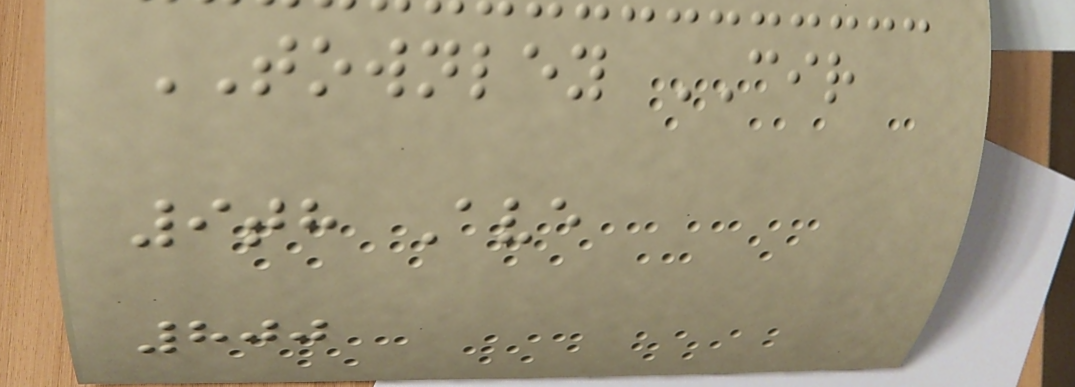TOWNLEY CIR
9th Ave
800
